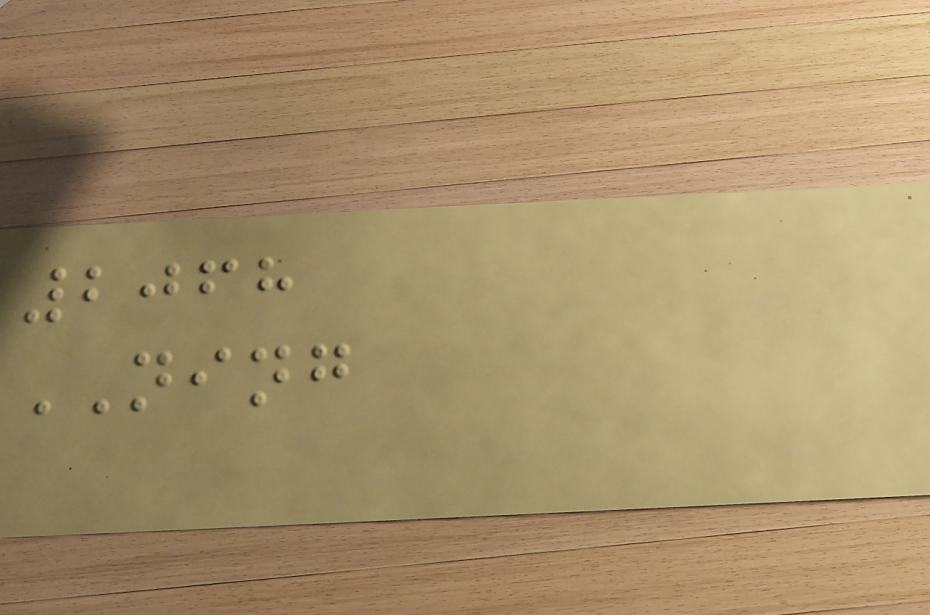2068
NING
